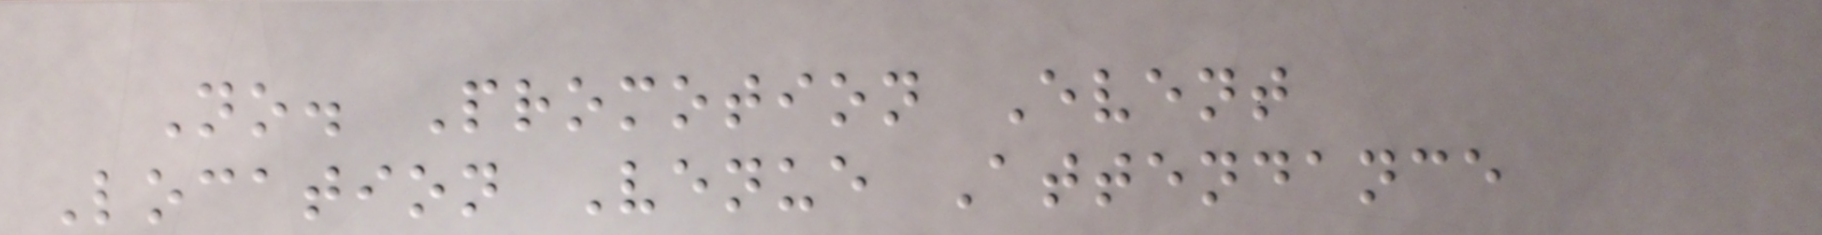No. Promotion Event
Location Venue Attendance
